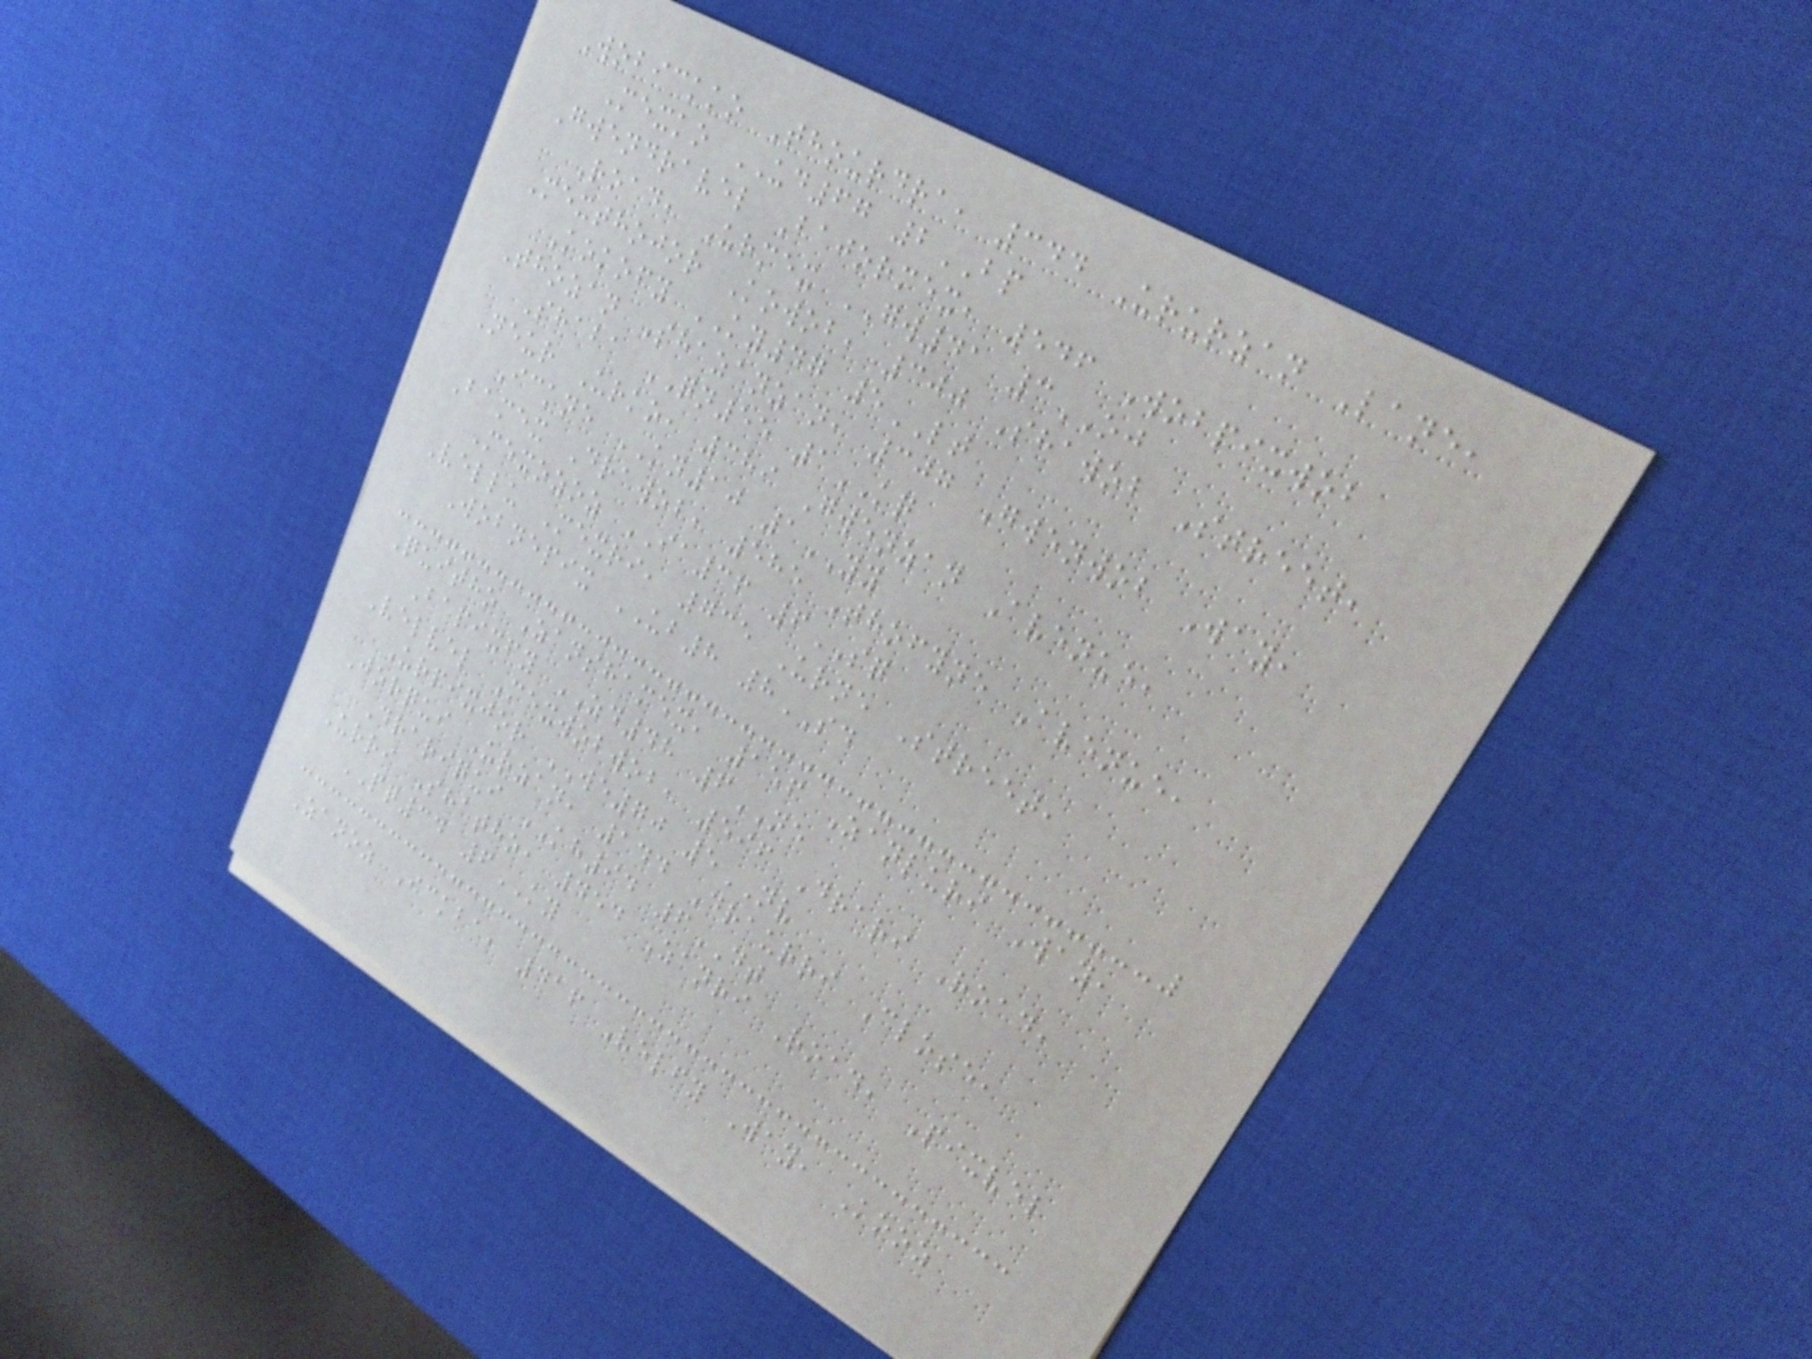Wobickko Thourdra, 344 Ururzan Lane,
Mexko UD67 2BP
Gwendravel Bajormex, 546 Wobpixwob
Road, Urmex GW41 3OJ
Mexthojor Kowob, 300 Shawob Street,
Kokofy KY47 5LT
Thozan Shazanzan, 307 Gwenwob Way,
Shaba QN55 1KQ
Neur Urko, 389 Gwenzan Avenue,
Ickne KN10 1YY
Bamex Drawob, 585 Thofyne Avenue,
Mexozoz IA36 6SQ
Vellu Mexri, 735 Urne Street,
Wobnepix UB8 8SD
Quitho Zanshamex, 156 Zanluri Way,
Bapixfy ZD48 6NE
Velvel Mexwobwob, 596 Drari Road,
Urpixjor WE70 5NV
Jorqui Urzan, 144 Draurri Close,
Drariqui KH94 6DT
Urri Shatho, 454 Zanri Road, Pixvel
PQ34 6KY
Zanoz Ickba, 416 Velfy Way, Kooz
